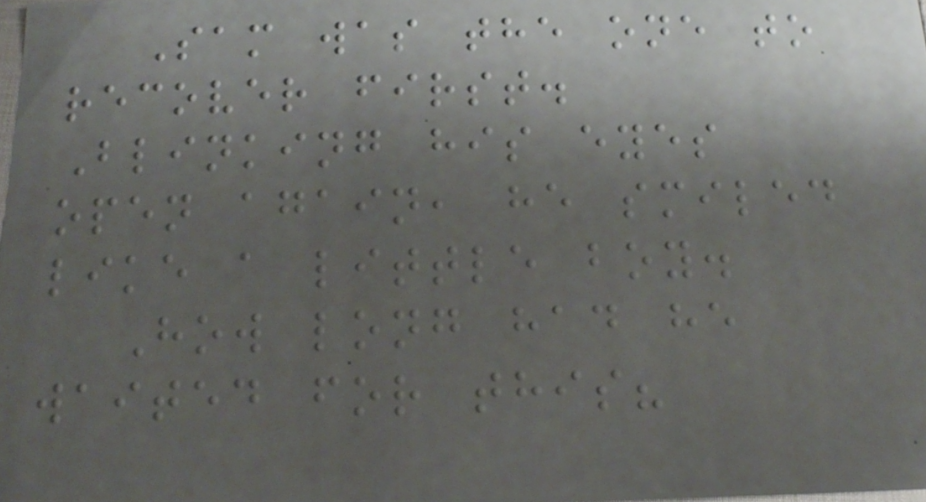Sam was the one to
recover first.
Blinking his eyes
open again, he smiled
like a little boy.
How long had he
waited for this?
